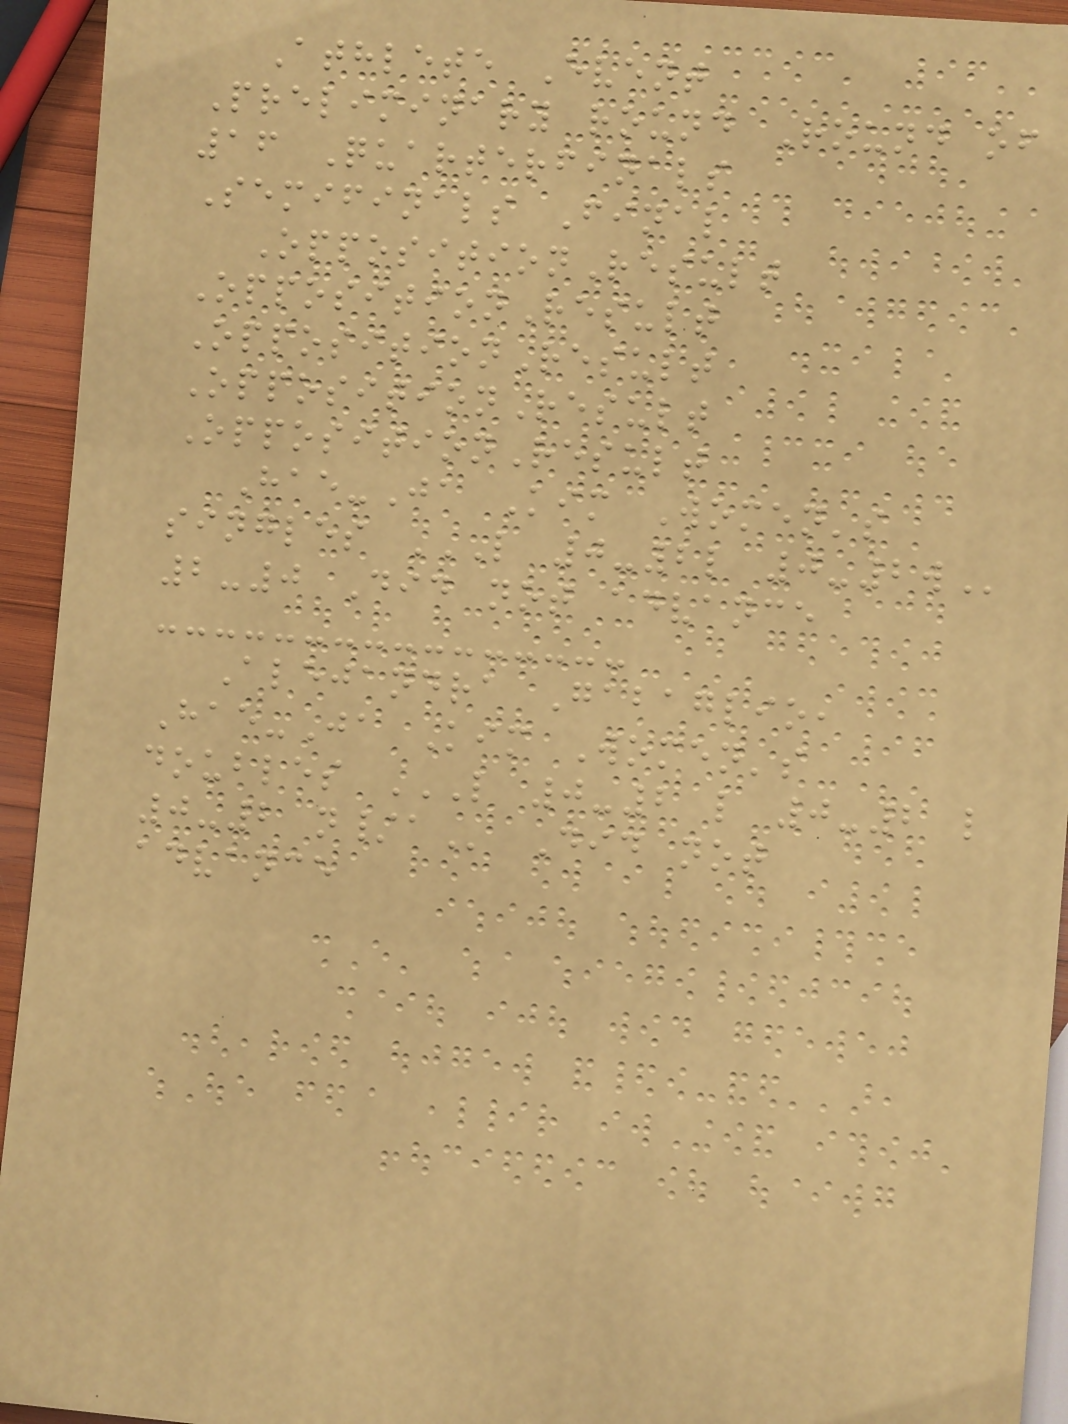Athlete Event
Preliminary round Round of
16 Quarterfinals
Semifinals Final
OppositionResult
OppositionResult
OppositionResult
OppositionResult
OppositionResult
Hae-Ja Kim Women's
singles L 0-2L 0-2W
2-0 Did not advance
Alejandra Gabaglio,
Hae-Ja Kim Women's
doubles L 0-2 L 0-2 L
0-2 N/A Did not
advance
